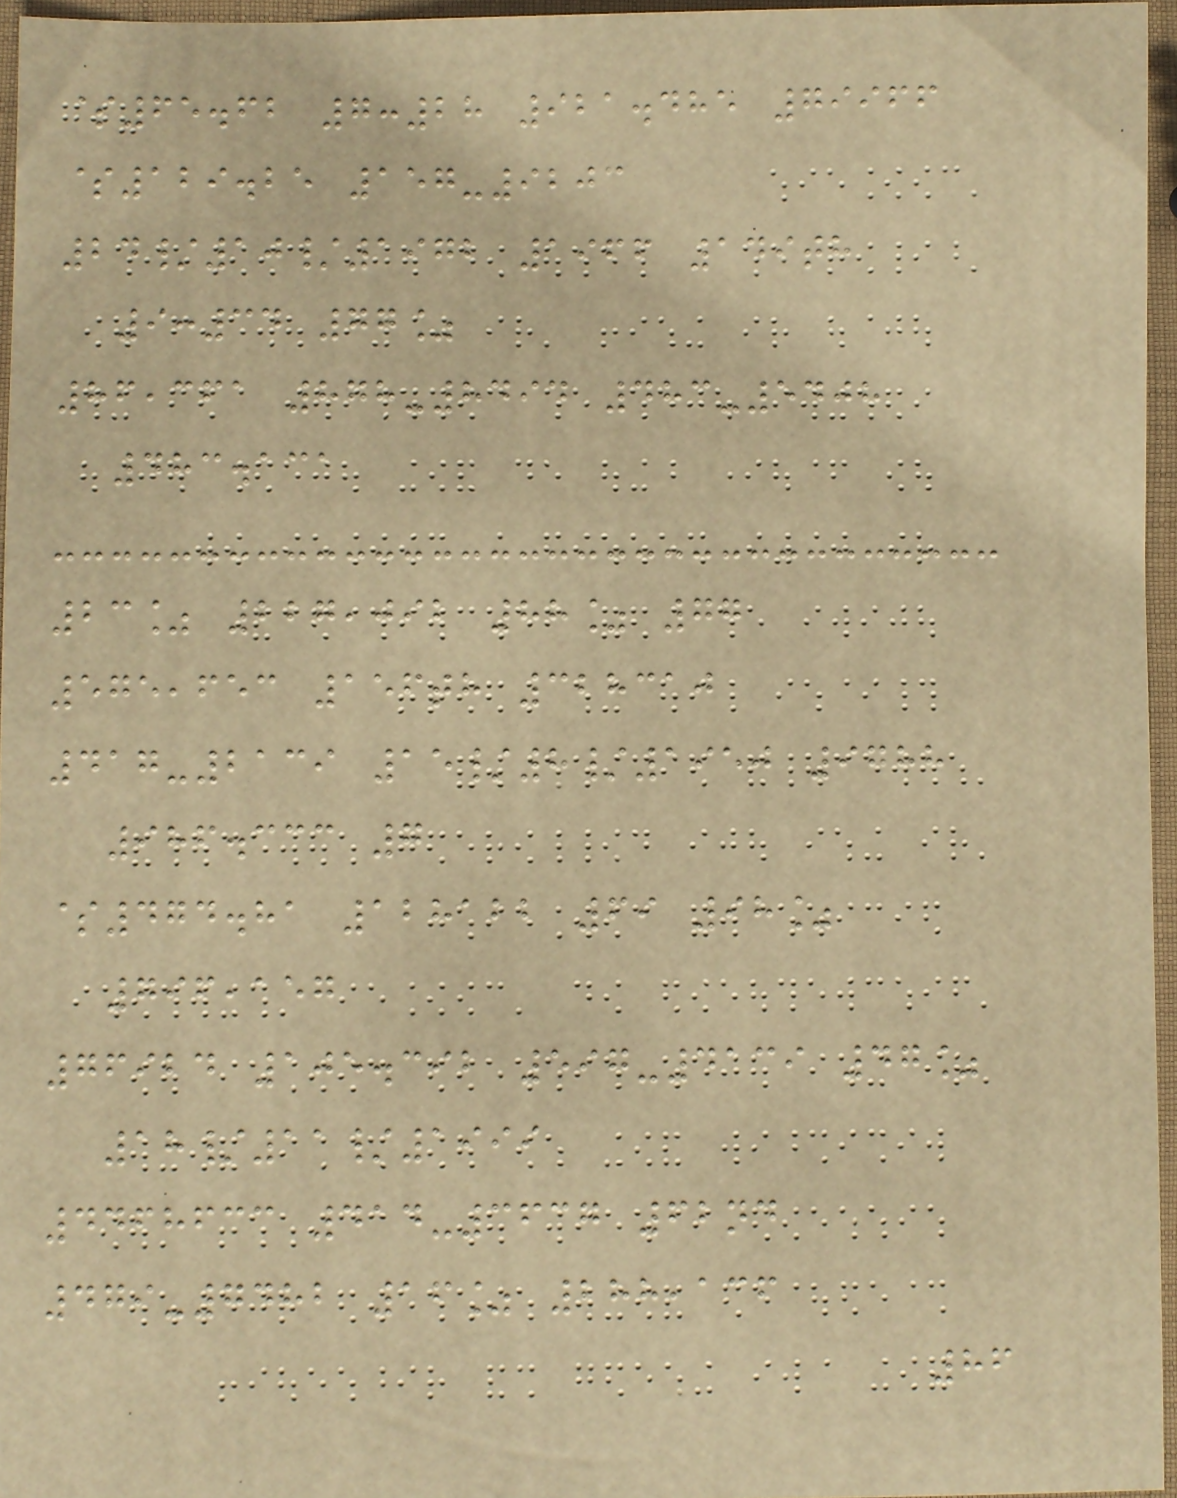$65.62 7:28 921.485 79966
$129.25 157-9203
24/10/1972 1966 149th
9:34 77%
86,361 878-8494 483-5408
483.131
23% 227,092 88% 77
575,653 156th 328310
417-2139 15/8/1950 9788
986.333 7
$474.81 128122 69 98%
796,157
76924 105.392 597-4139 47%
18/11/1999
4468633 414-3637 62nd
479-7482 16% 288,136
86
